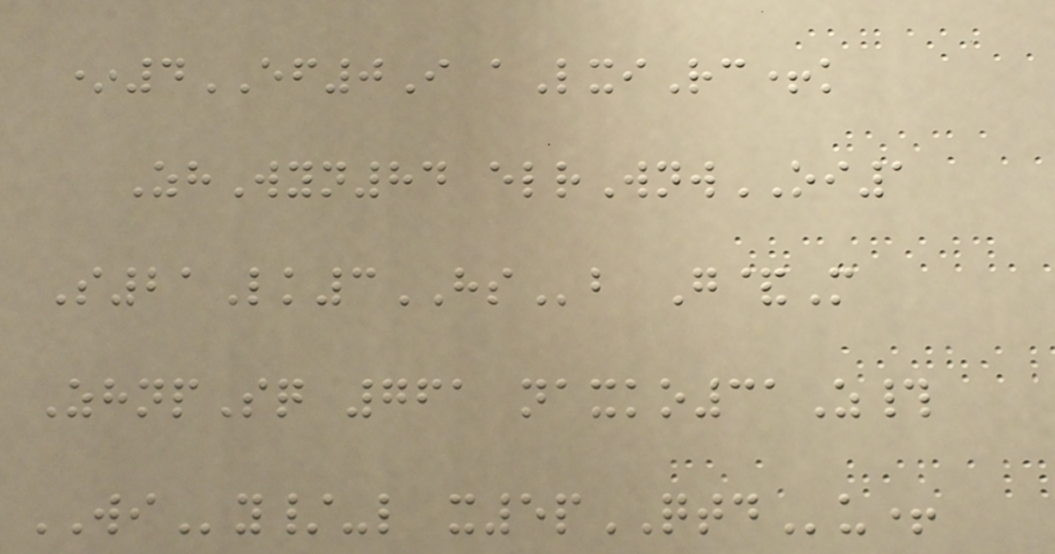*4EF0I aLxiRc+k
ZhWyn84 elrWnwOI1
S21Lk3HSb G&M
ZhnpSq 761 naxko31Z#
WIy/-l x5pQTDu+
